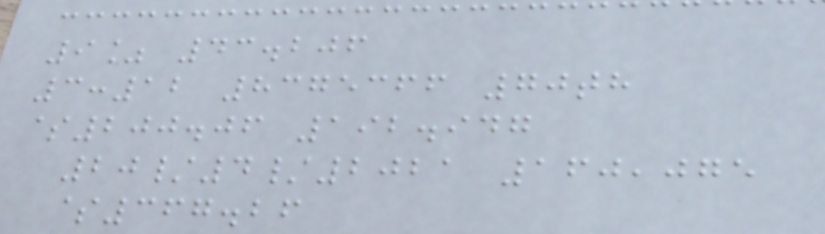9% 43.206
3:12 8375366 70th
$200.06 192.947
20/4/2021 160,075
$367.26
